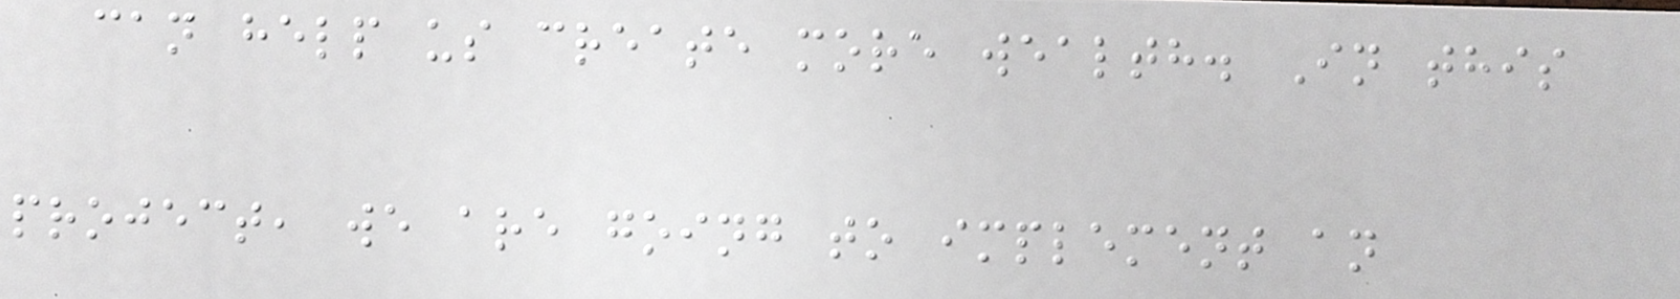can help us create more wealth. In this
project, we are going to implement an
